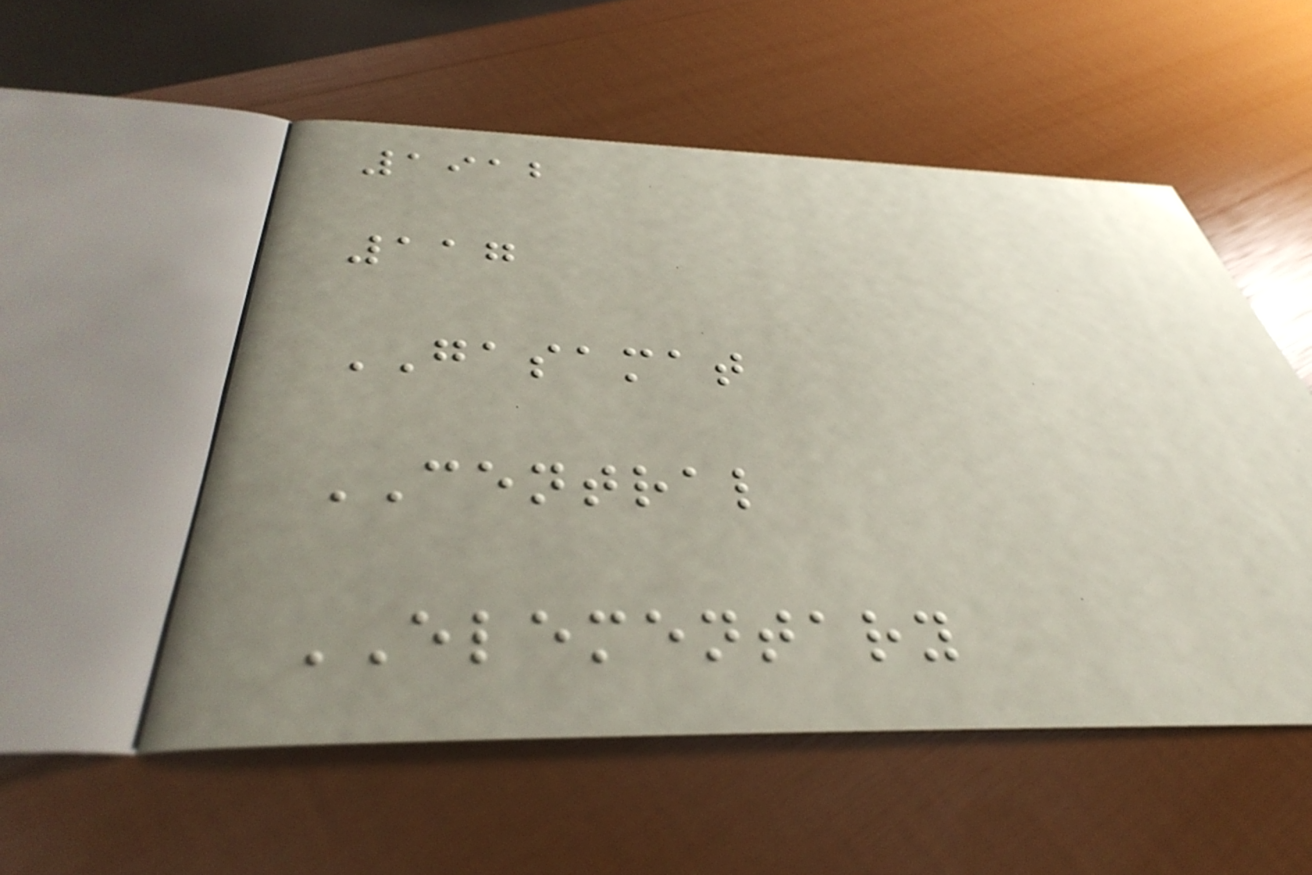1912
117
GASAMAT
CENTRAL
ELEMENTARY
